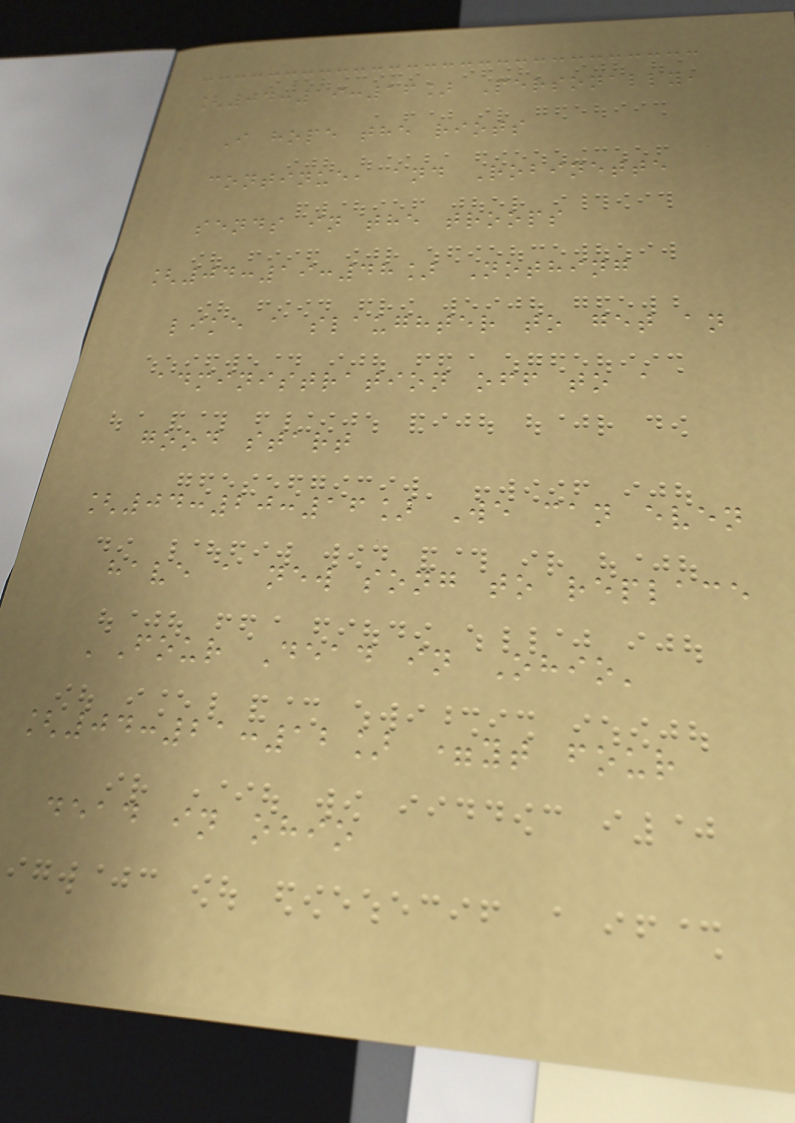[04:19:16] Personally,
I hope the riots
continue, and Robinette
sends in the troops
[04:19:48] Nothing
like a slaughter to get an
administration off to a
good start
[04:20:16] We can even
have a new song to replace
'Four Dead in Ohio'
[04:21:12] =yt four
dead in ohio
